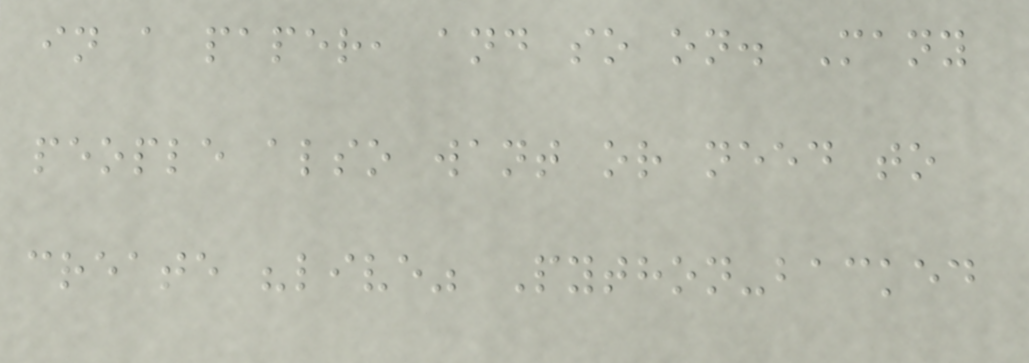in a paper, and so on. Many
people also want or need to
create "live" Python-backed
